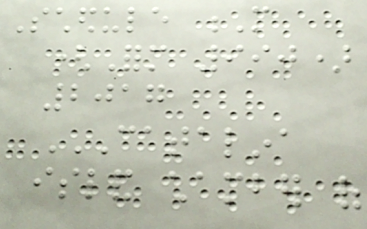Schedule M
(Form 990)
2017
CATALINA
ISLAND CHAMBER OF
